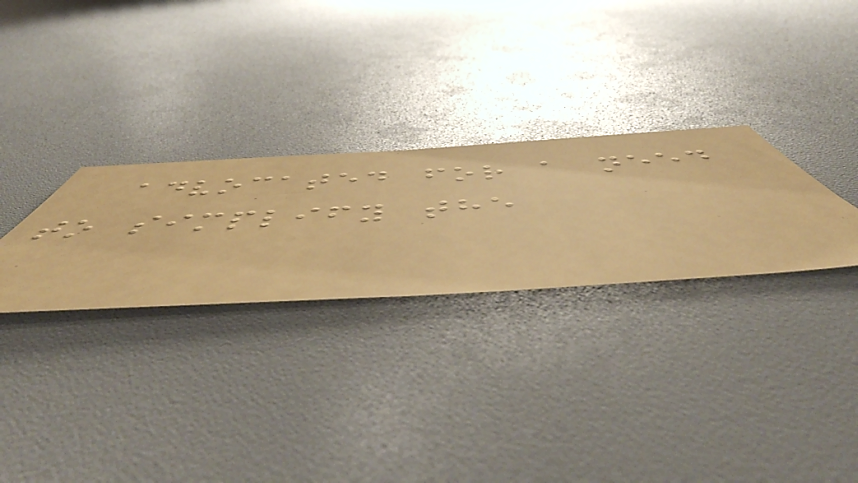advocated for a need
to simplify the
